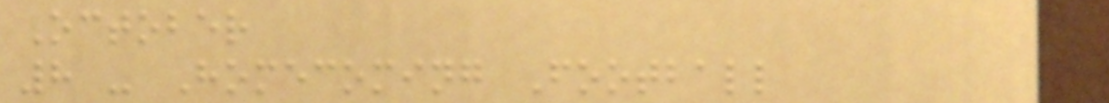October
8 - Homecoming Football
